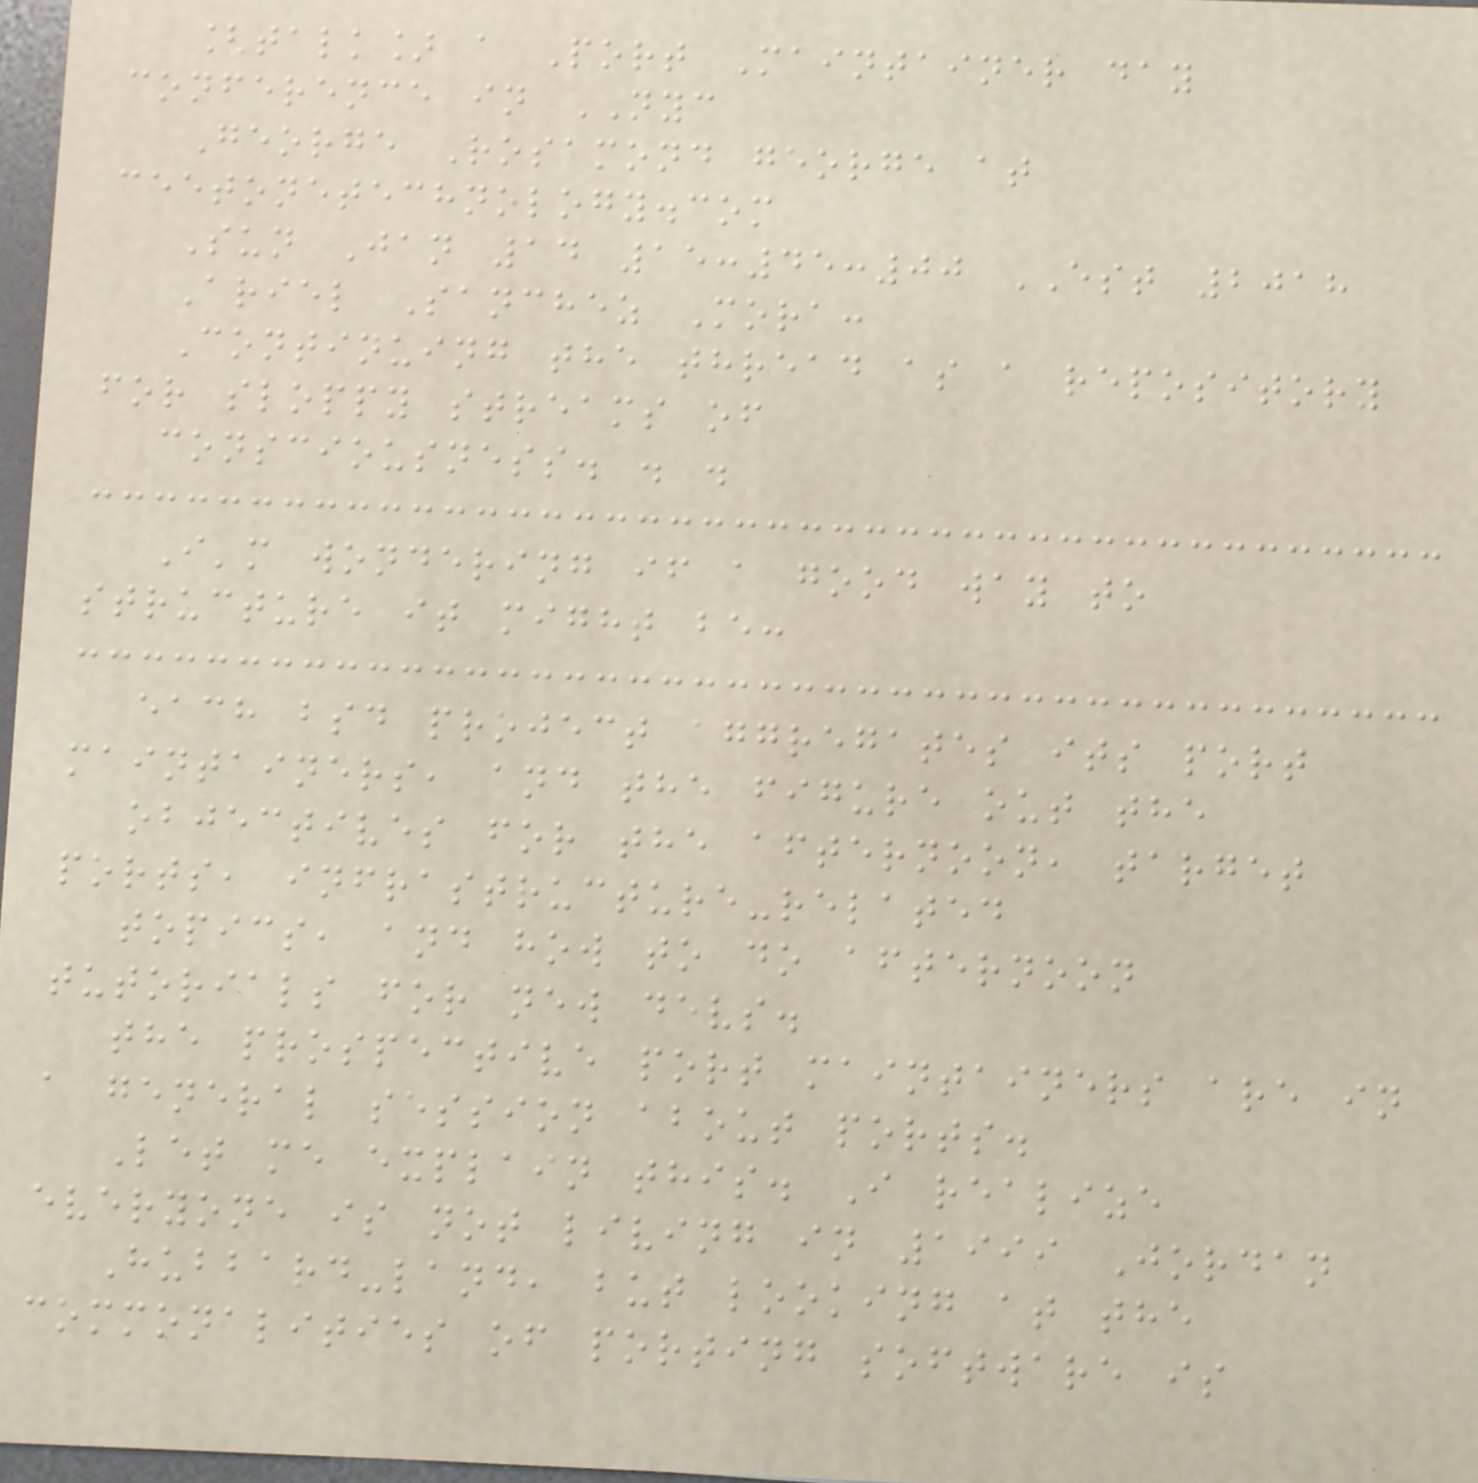[talk] a Port Maintainer day
conference in NYC
George Rosamond george at
ceetonetechnology.com
Sun Jan 14 15:45:00 EST 2018
Ariel Sanchez Mora:
Continuing the thread as a repository
for sloppy streams of
consciousness. . .
I'm wondering if a good way to
structure it might be:
each bsd project aggregates its port
maintainers, and the figure out the
objectives for the afternoon, target
ports, infrastructure-related
topics, and how to do afternoon
tutorials for new devs.
the prospective port maintainers are in
a general session about ports.
Let me explain this. I realize
everyone is not living in 1999 Jordan
Hubbard-land, but looking at the
commonalities of porting software is
